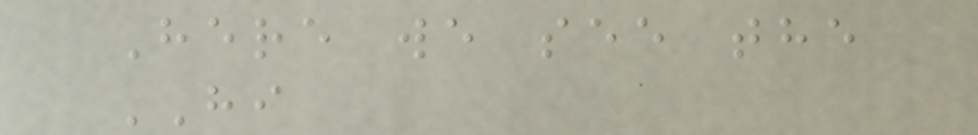Here we see the
HI
